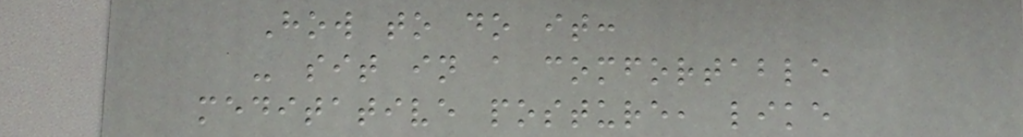How to do it:
- sit in a comfortable
meditative posture, like
